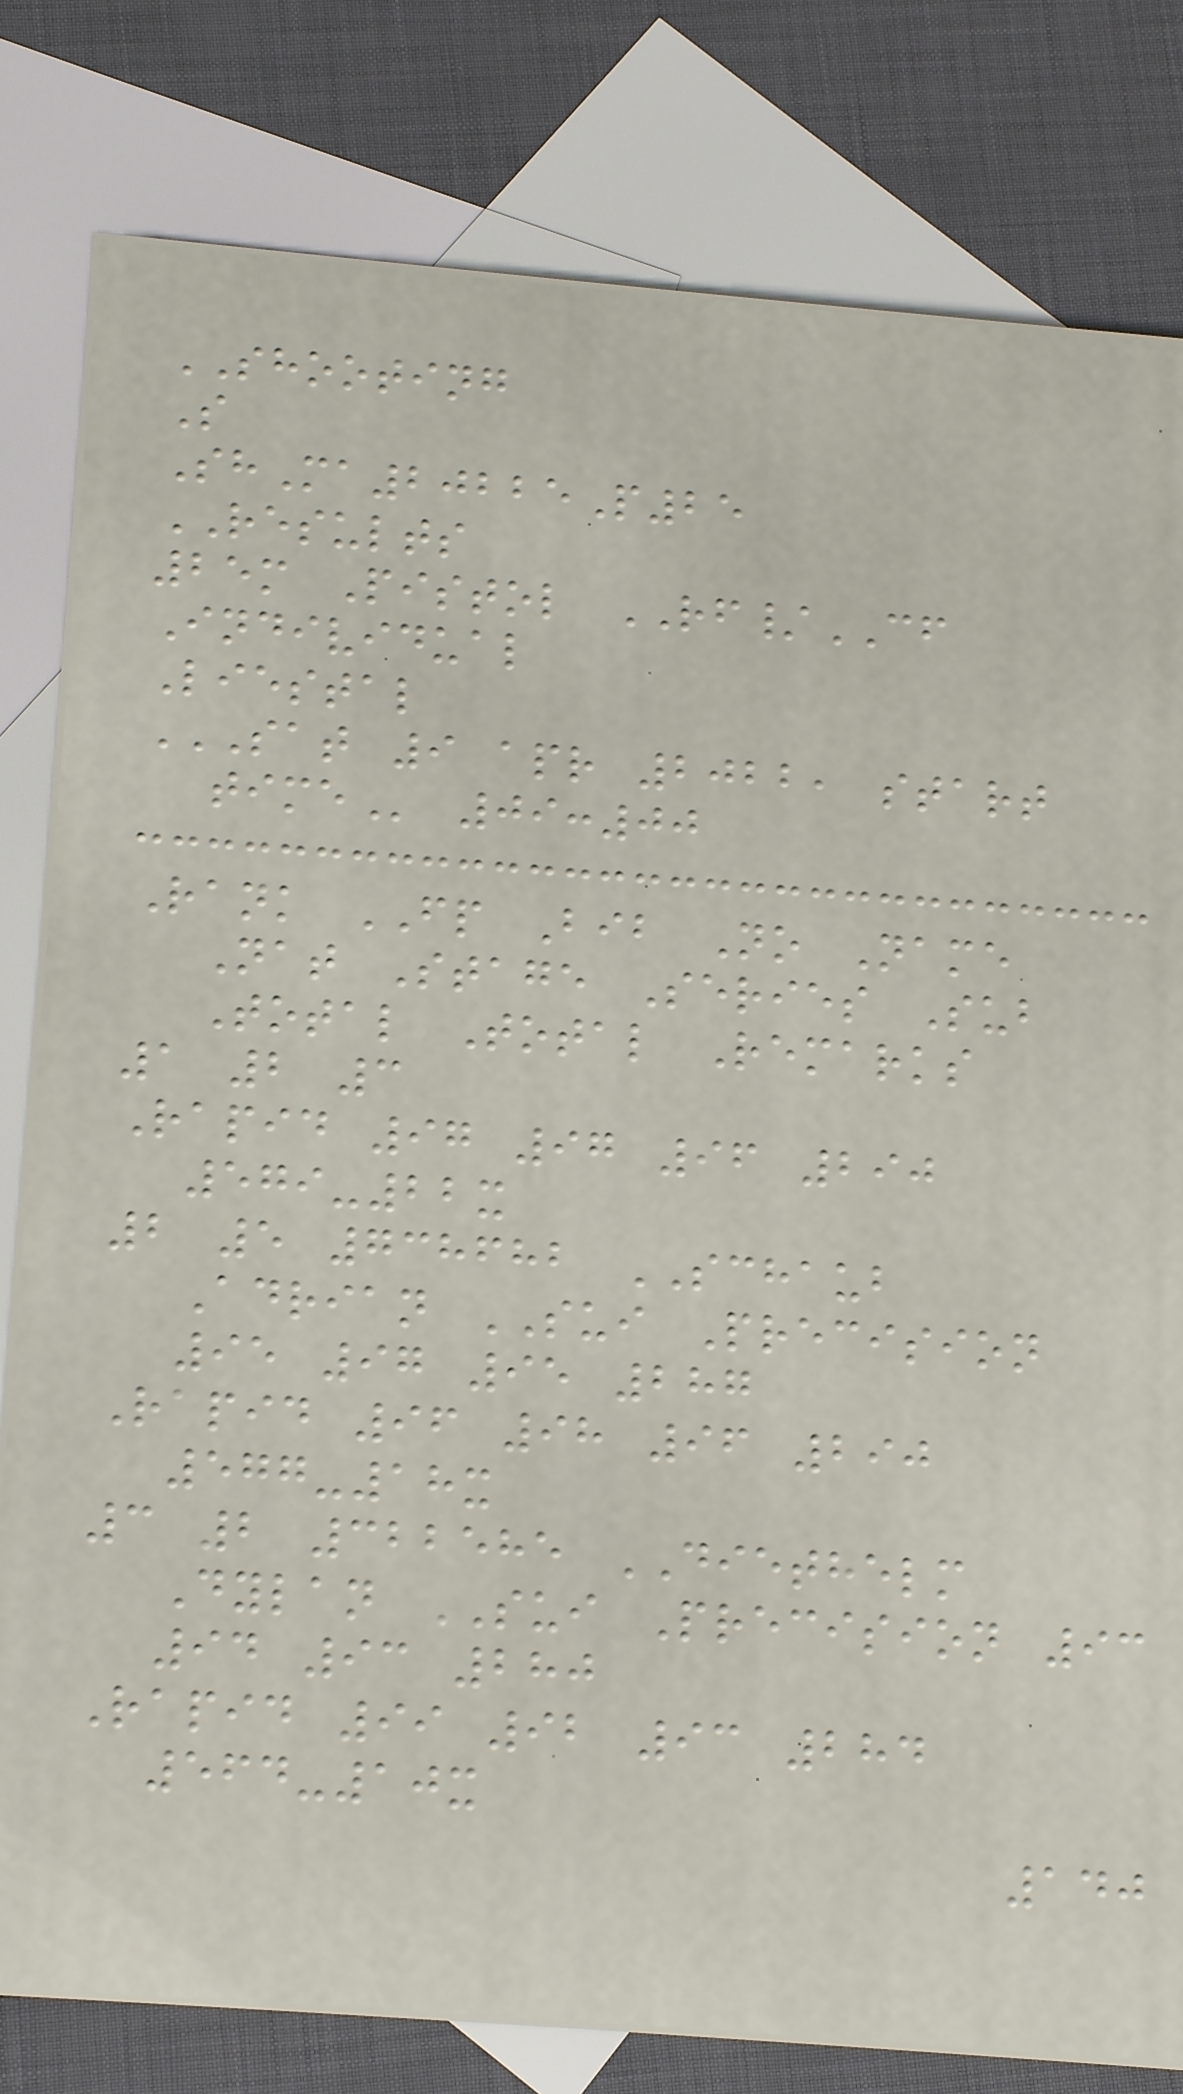SHOOTING
S
ShMa20225P25
RESULTS
25m Pistol RF/CF
Individual
Liestal
SAT 9 APR 2022, START
TIME 09:00
Rank FP Bib No Name
Nat Stage Series Sub
Total Total Remarks
1 2 3
Rapid 97 97 96 290
579-22x
2 5 738682 SCHAUB
Adrian SUI Precision
95 97 95 287
Rapid 96 98 96 290
577-18x
3 2 322585 DIETHELM
Dylan SUI Precision 93
94 93 280
Rapid 99 92 93 284
564-10x
140
